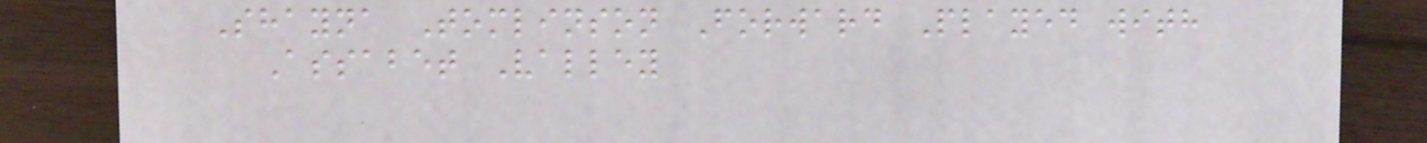Shayna Tomlinson Forward Played with
Assabet Valley
